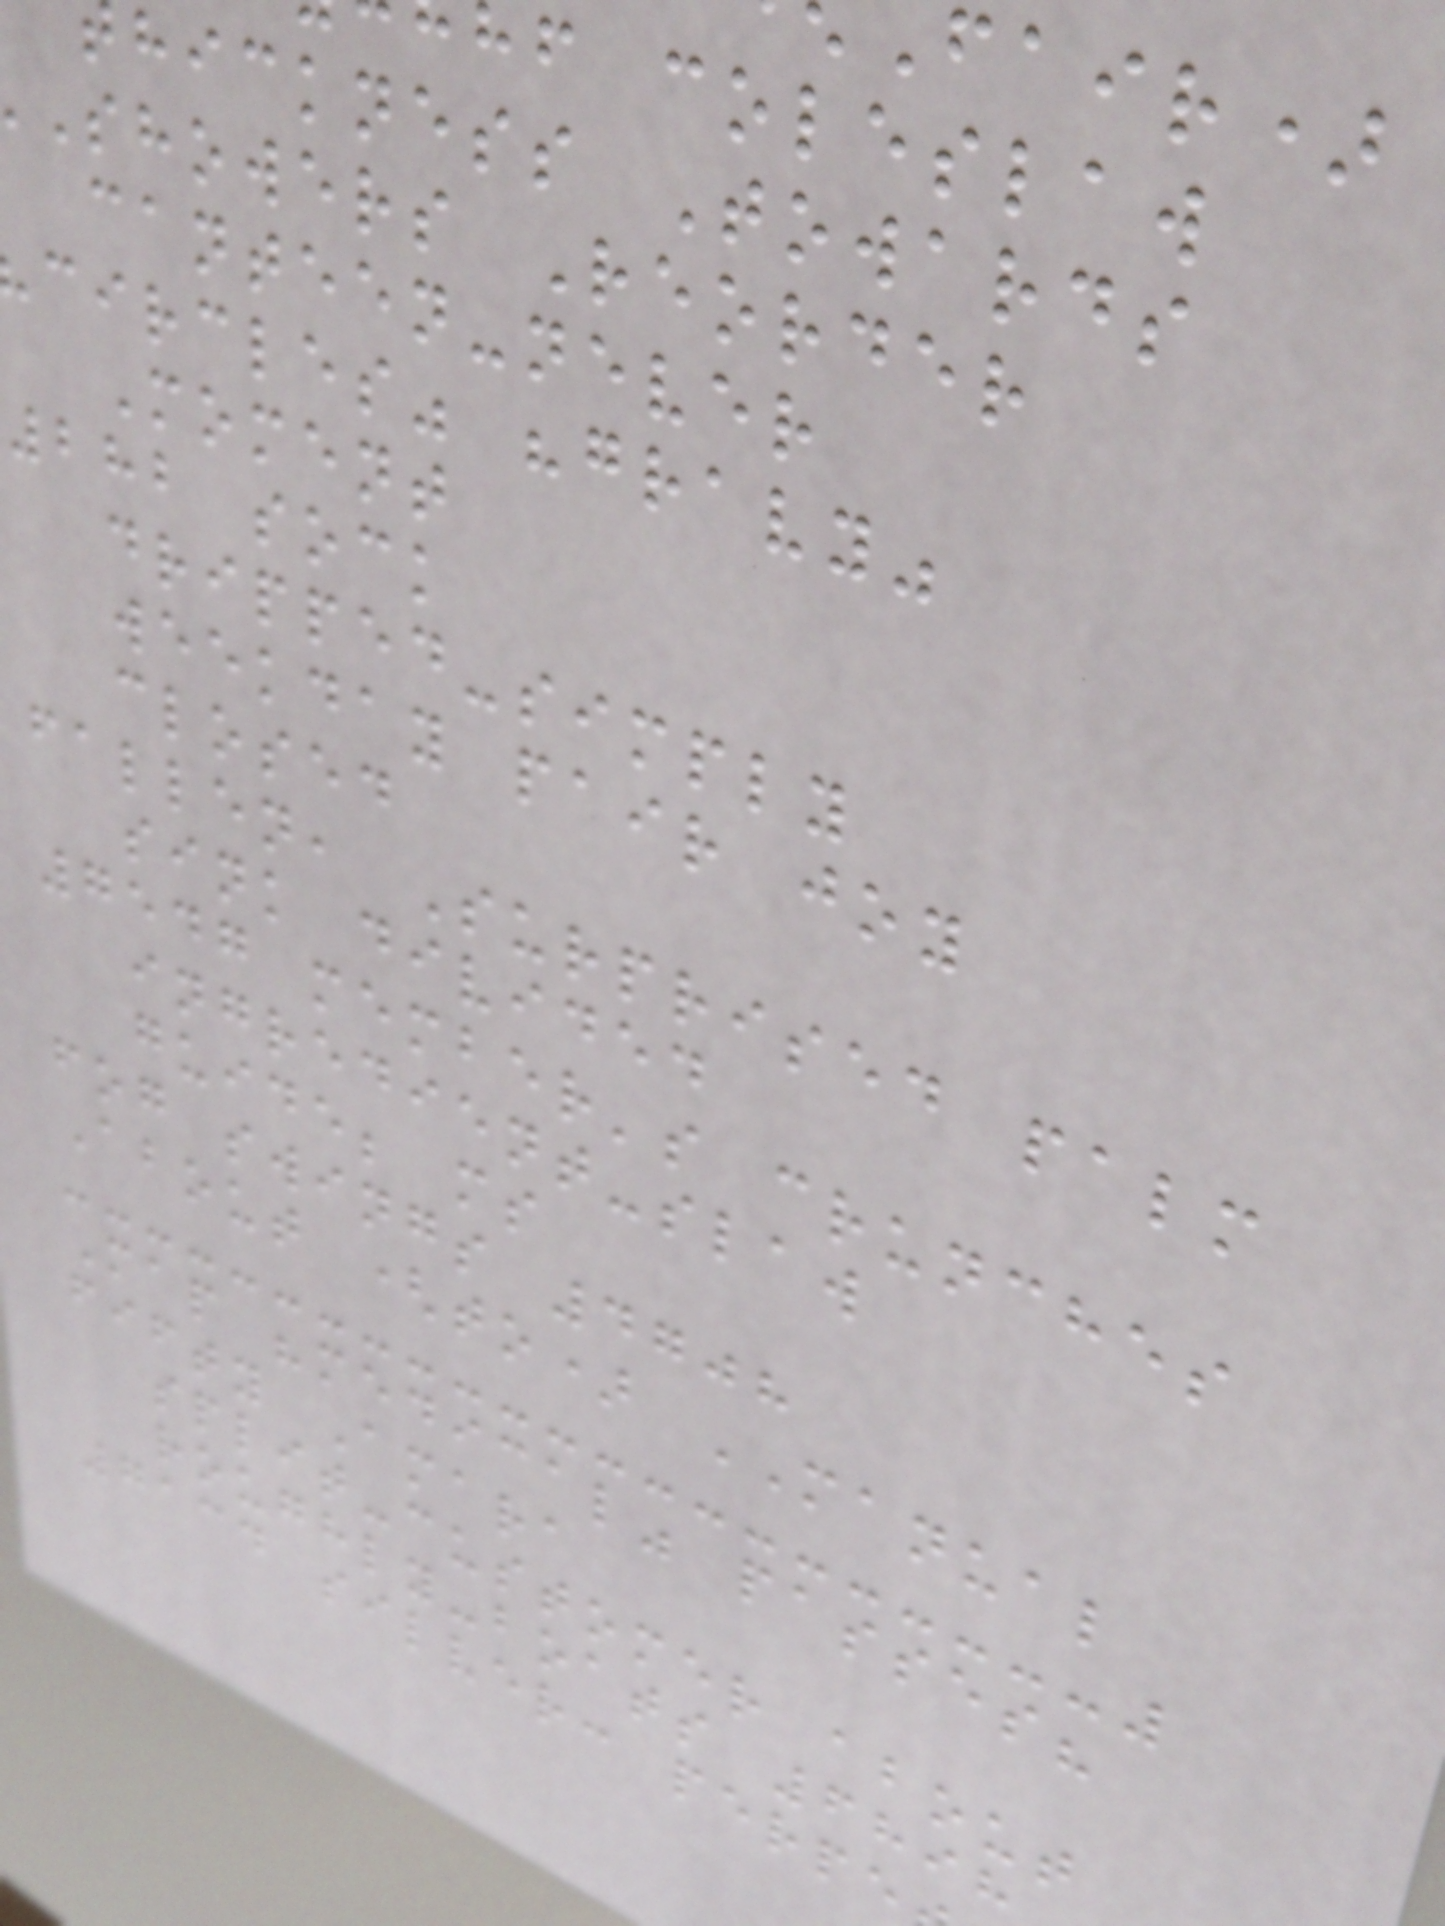fair)
hf coleslaw
hickness Towards
showers Reorder
canteen-never
circles" "gravy"
Moment
282 sock
dripped-simply
weekday pair joy
closed
fallen, Surprised palm
sink divided
7547 member's crunches
ingredient-slaw
guide; ms
fog swings 4708
About (to) MANUAL
Map "medical" passes?
fifty Amara
split-customer about
roughly-boats 6898
7134 silver: perpe
